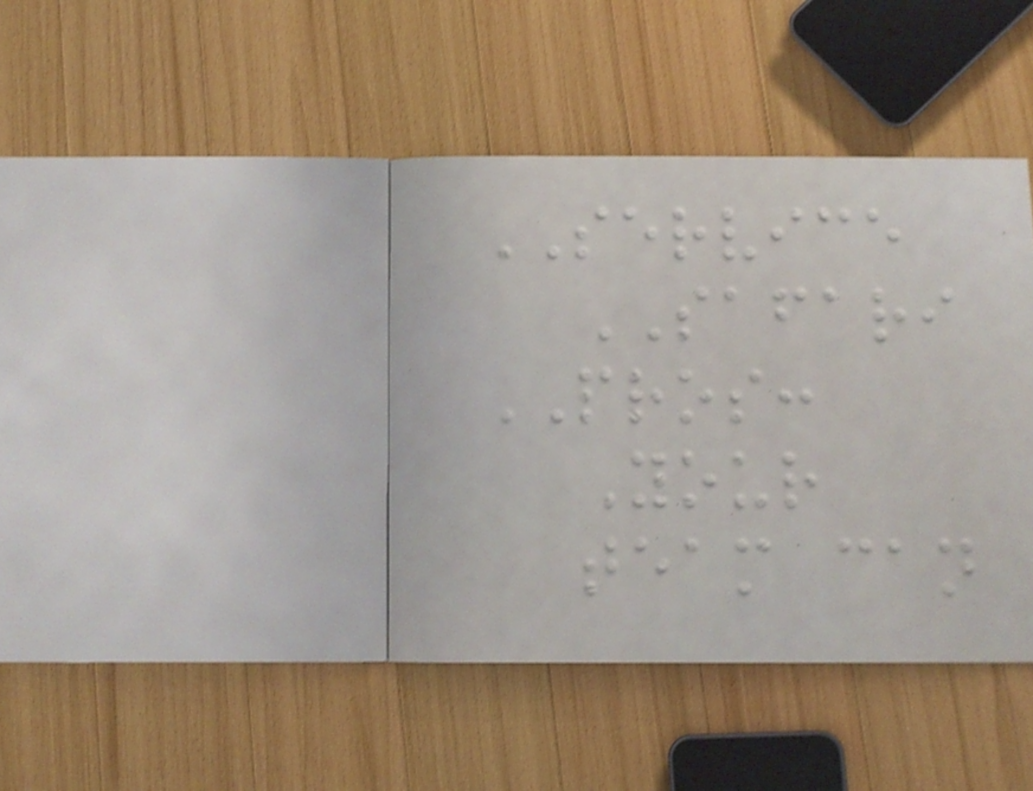SERVICE
SAFARI
PROS:
Your
team can
